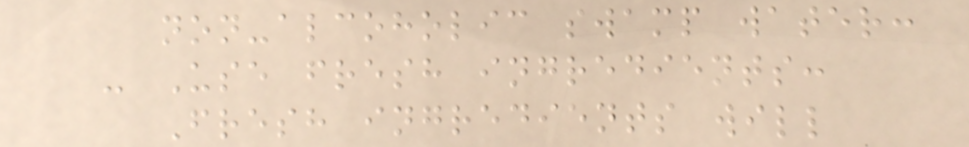non-alcoholic swamp water:
- Use fresh ingredients:
Fresh ingredients will
